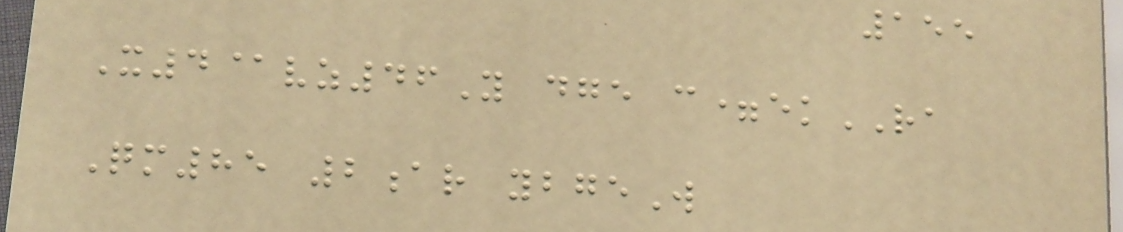155
X4@vz46Y dge c=ekRA
Qm85 2ar ybgeW
